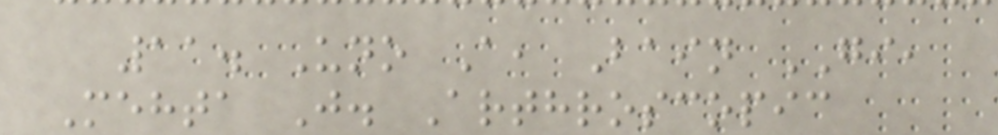11. Uno A, Bain GI,
Mehta J. Arthroscopic
